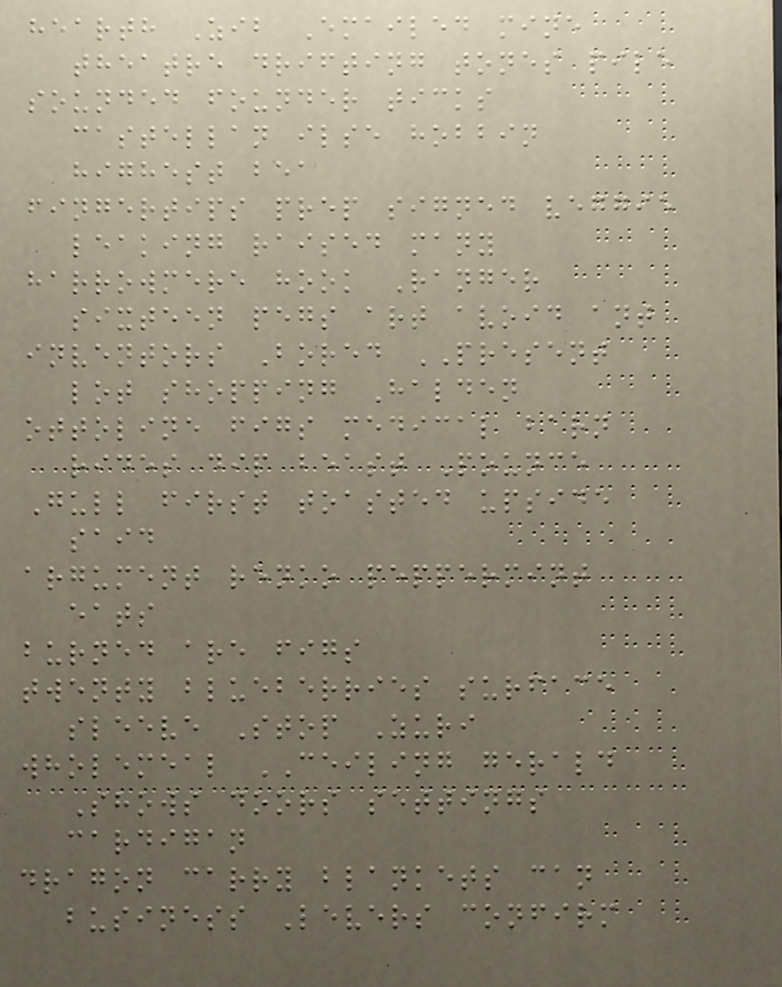hearth Zib Emailed mine
theatre drifting tones pile
sounded founder ticks
castellan ilse hobbin
highest bea
fingertips prep signed veggie
leaking raised many
harrowmere hook Ranger
sixteen pegs art avoid ant
inventors Bored PRESENT
lot shopping Halden
ottoline figs medical barn
rides dip beast Pounce
Gull first toasted upside
said
argument renko peppermint
eats
burned are figs
twenty blueberries surface
sleeve Stop Zuri
wholemeal CEILING gerald
Shows doors settings
cardigan
dragon carry blankets can
business Levers confirm
